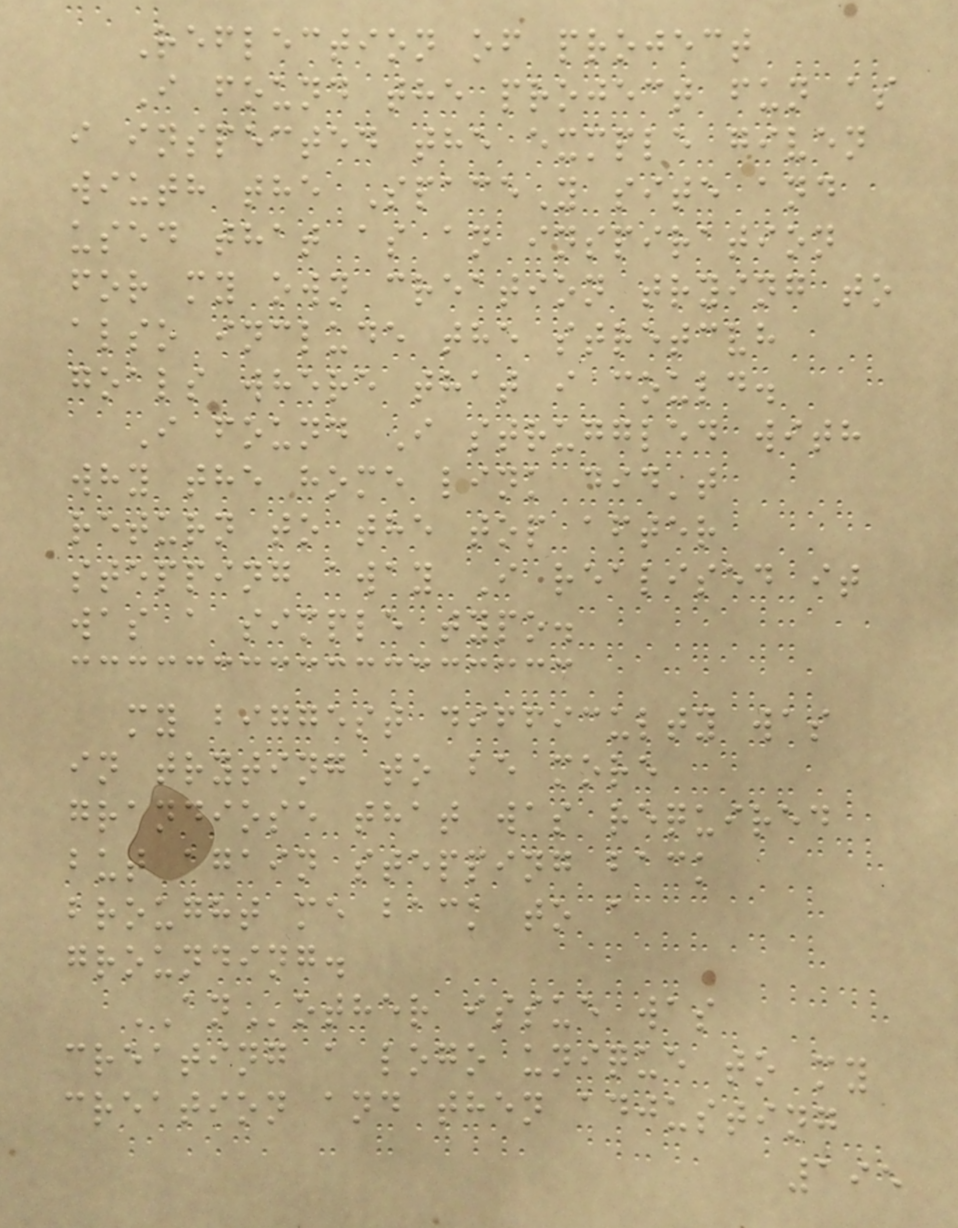Reflection of project
I found the project fun as
i inspected the exmple given
wiuth the SpaceY site and
used that as an inspiration
for my own creation trying to
also include the stretcvh
goals where that i could.
I found I struggled with
why the home link did't
return to the top after
stepping away I realised it
was a simple typo.
my biggest difficulty was
in tryting to be more
grandiose that was required
but again stepping back
brought me back to a
grounding.
ANother issue was
creating a logo unique to my
creation and then adjusting
195
